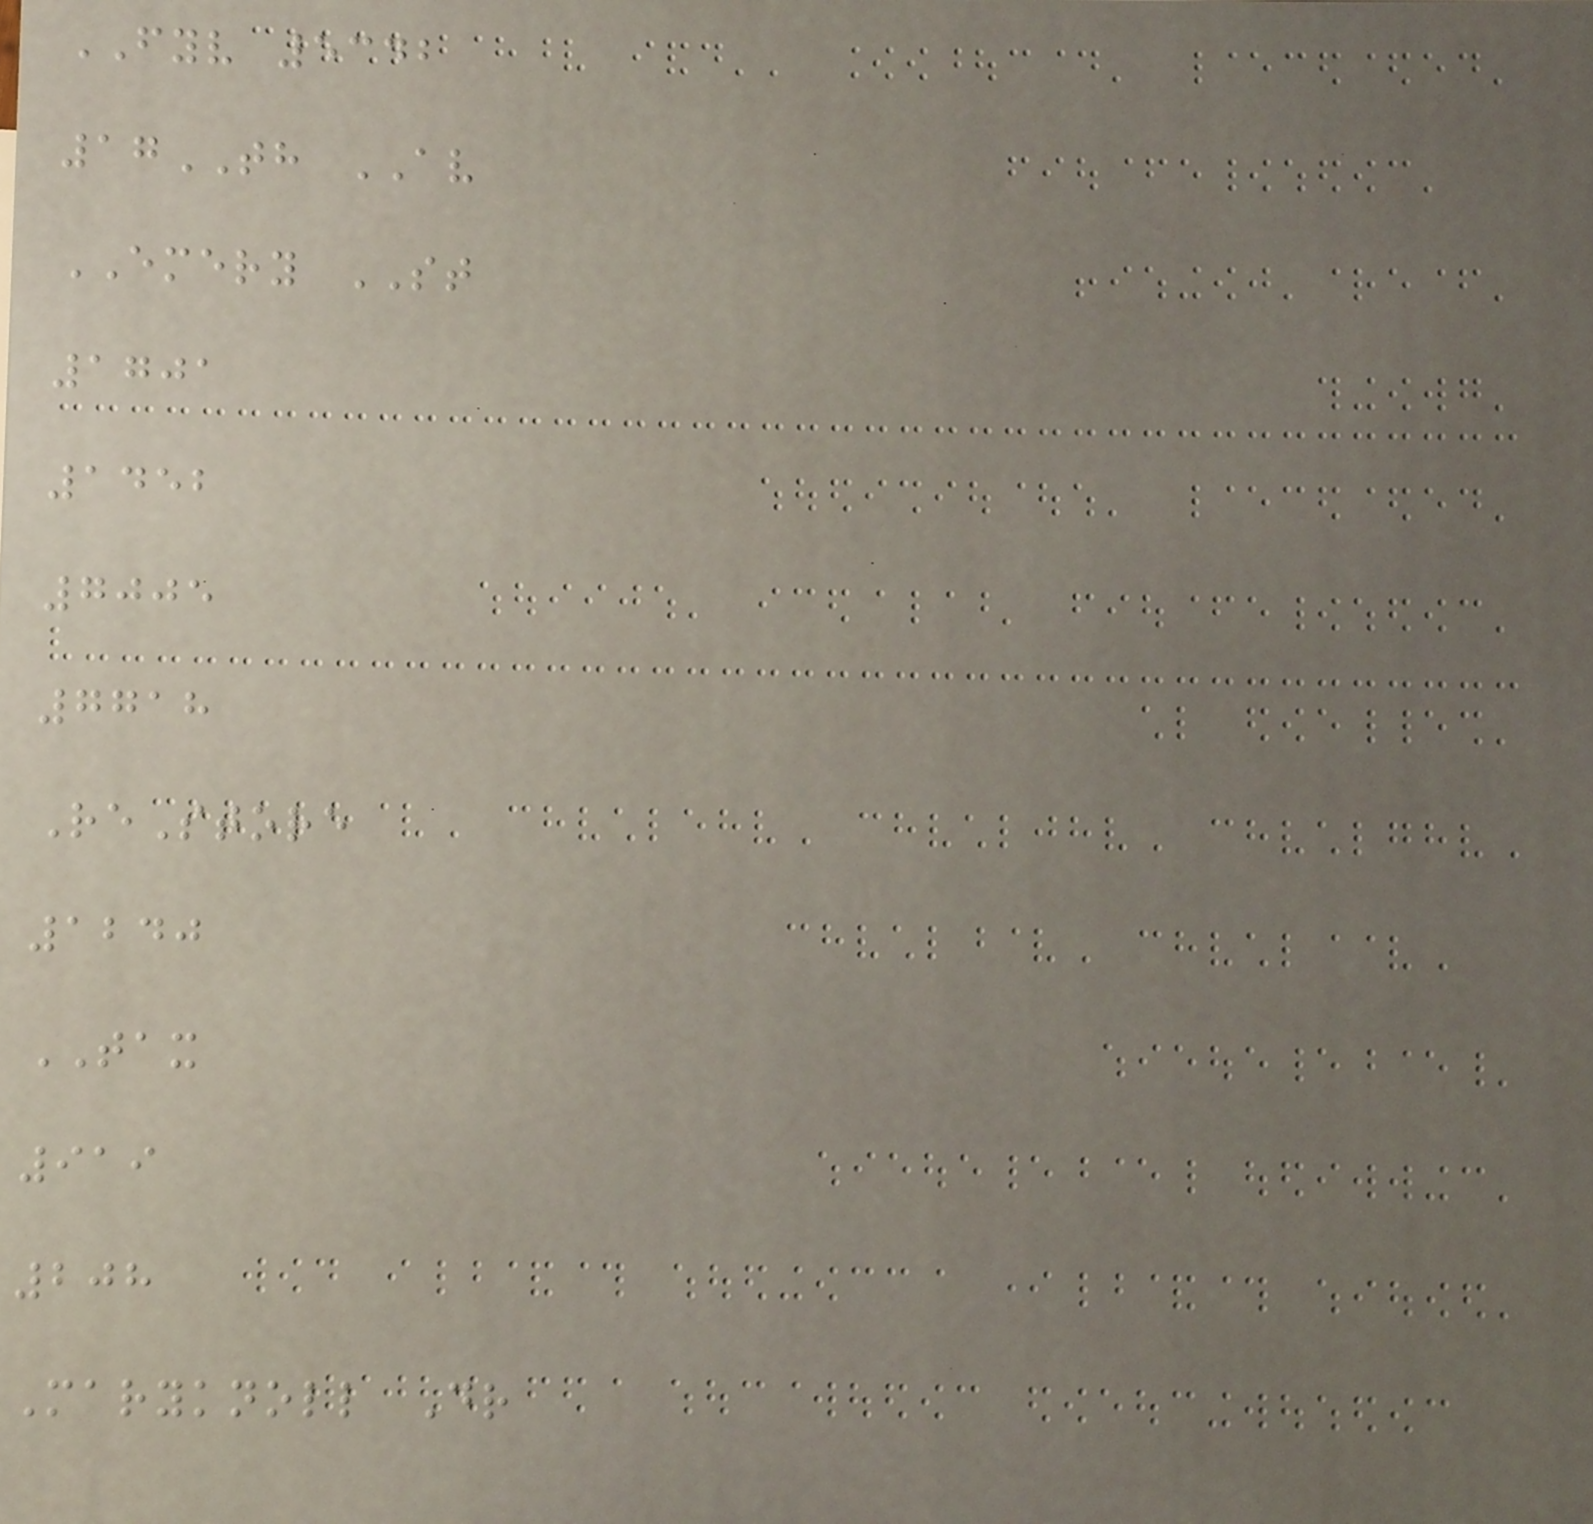FYV 5342
17TH AV
EMERY ST
1701
1452
7005
7718
ReStore
1240
TAX
919
208
Maryknoll Dr
